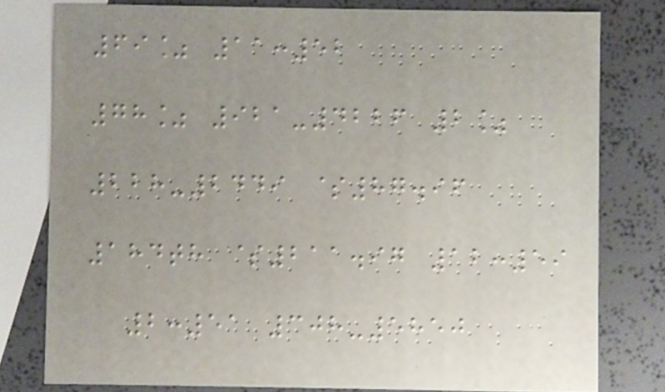69% 11:52
78% 921-4226 2%
228-2449 $87.96
184th $211.97 12:59
2:51 308-5850
